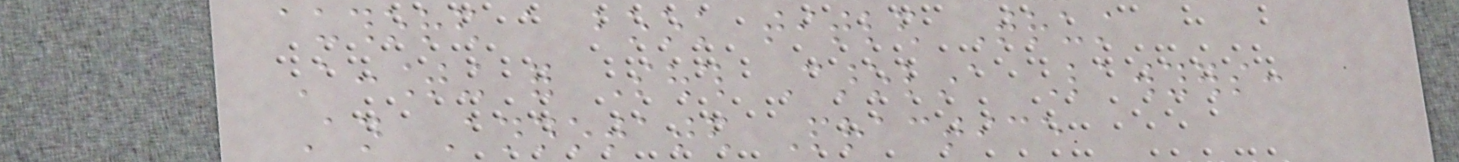authored a book titled Trust
Accounting for South Carolina Lawyers:
An Annotated Practice
